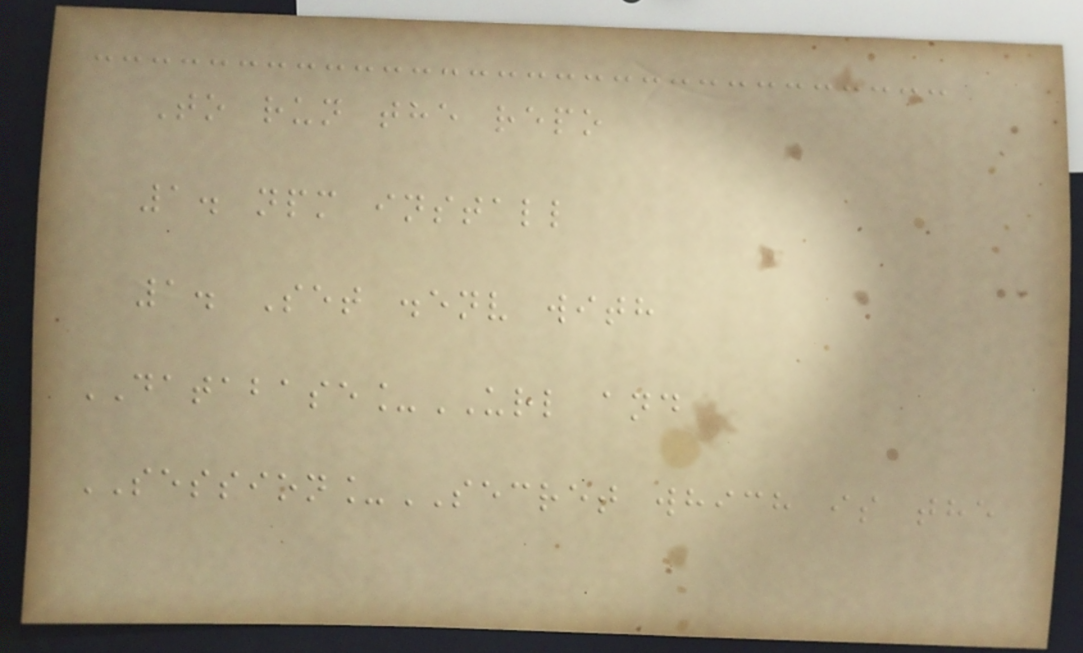To run the repo
1. npm install
1. Set .env with
DATABASE_URL and
SESSION_SECRET which is the
